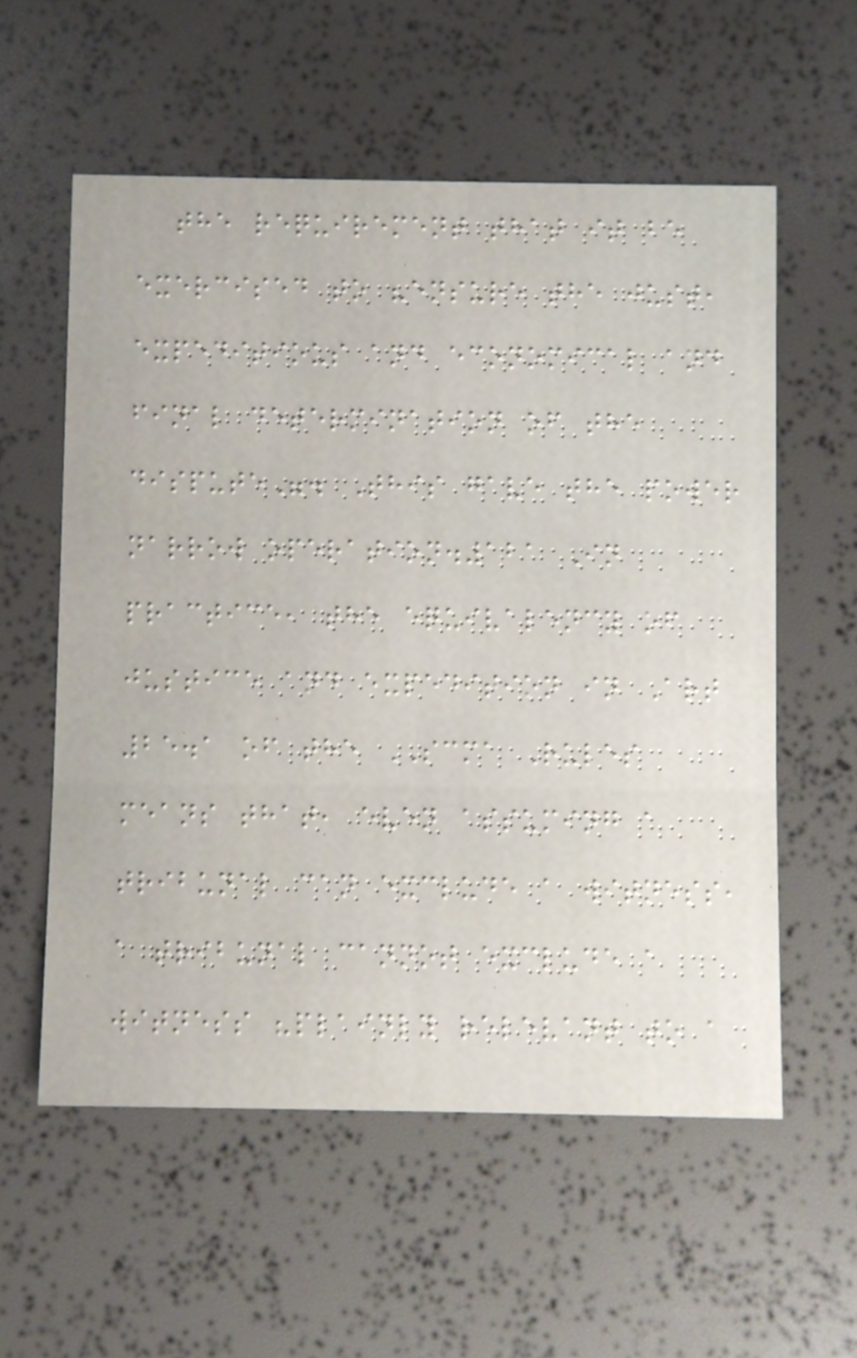the requirement that it be
exercised to "ensure the just,
expeditious and economical and
final determination of the
dispute". This gave the power
narrow operation.121 In
practice, the equivalency of
justice and expedition in Art
25.1 of the SCMA Rules
means that, even assuming a
tribunal can exclude a witness,
a tribunal cannot exclude a
witness "plainly relevant to a
